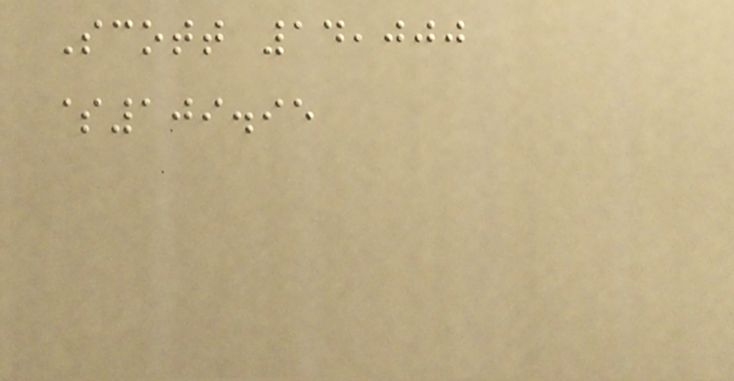Scott 14,000
$109.95
